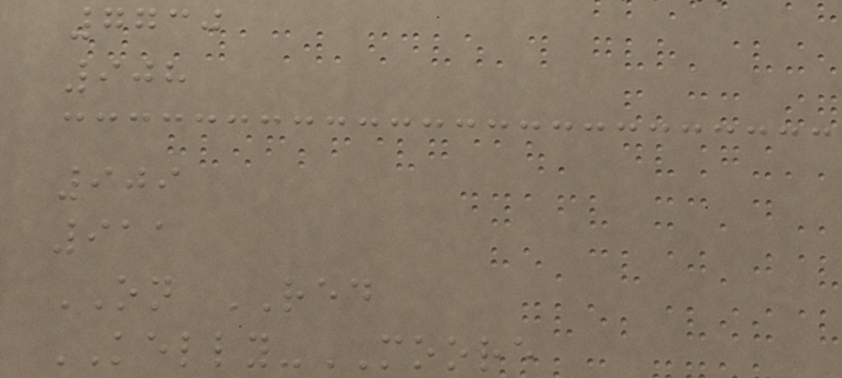7730
908
909
911
ON RED
KELLY-MOORE
